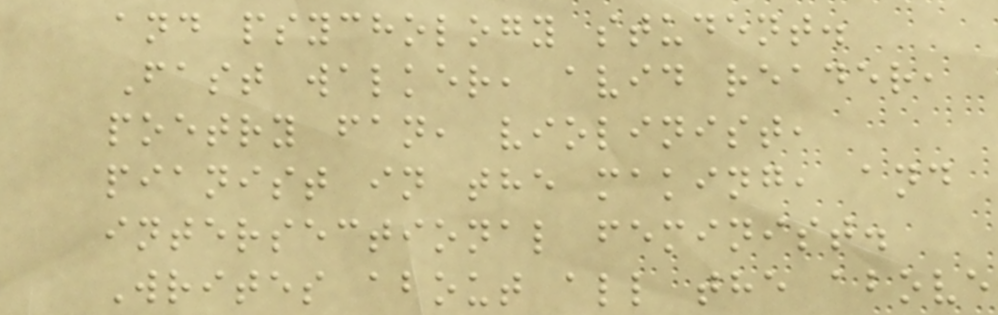and psychology student.
Fast walker, avid reader,
poetry fan, violinist,
pianist in the making, and
intersectional feminist.
Writes about all the above
